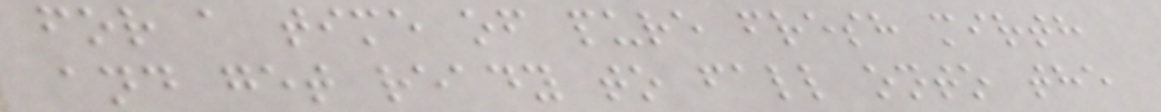for a time of pure fresh mirth
and get ready to fall onto the
